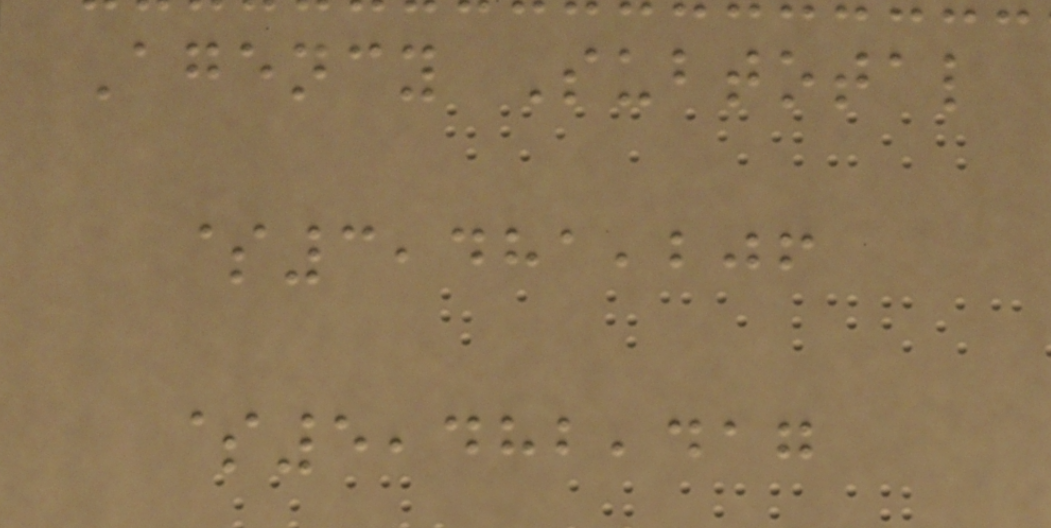Agency Subtotal
$3,481,206
$5,482,417
